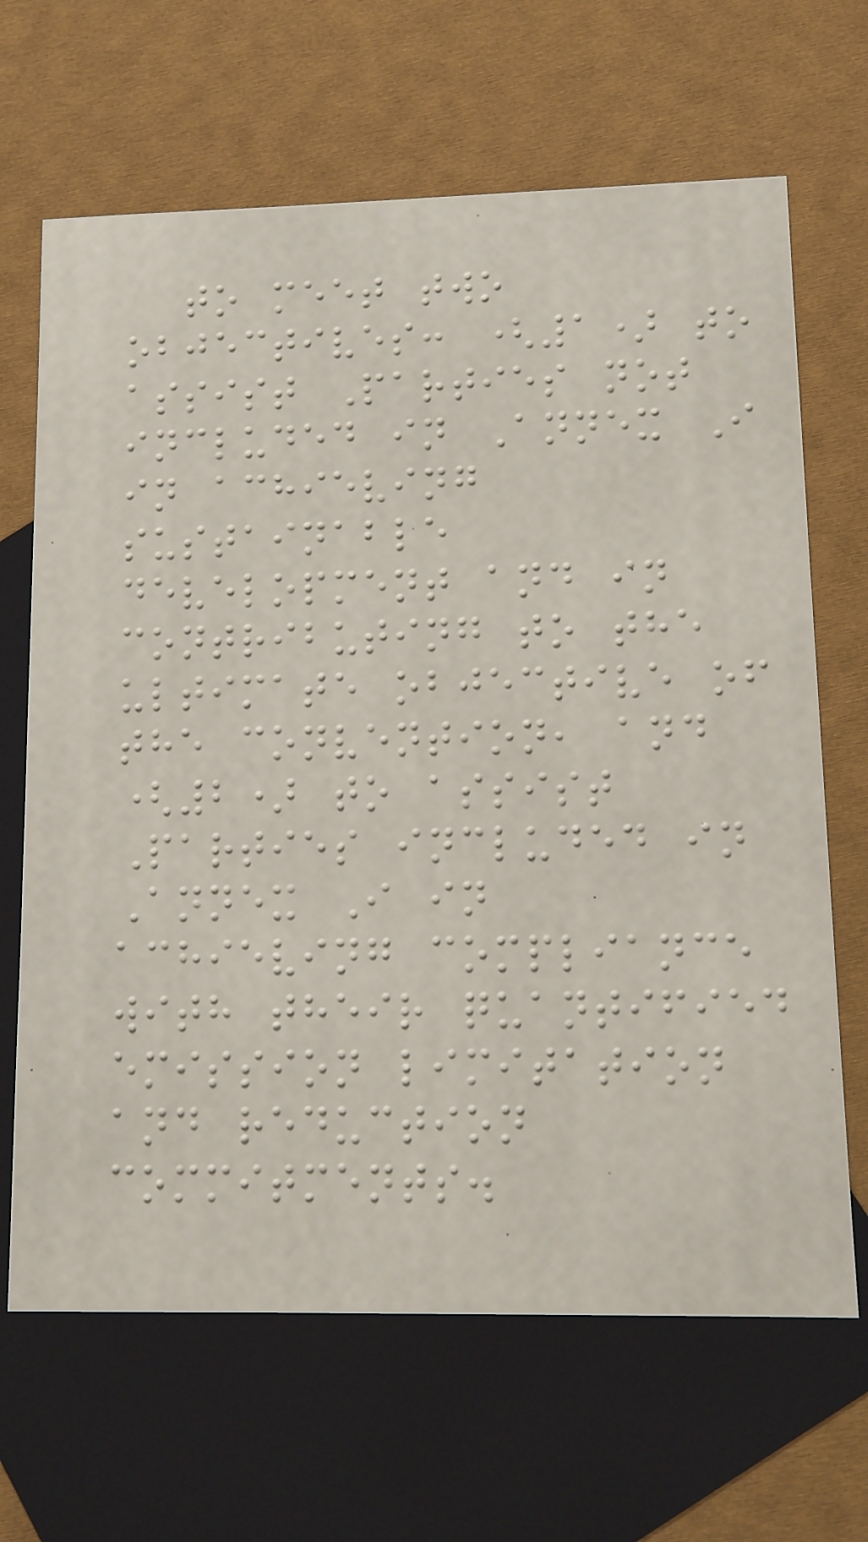to meet two
objectives: (1) to
assist Parties not
included in Annex I
in achieving
sustainable
development and in
contributing to the
ultimate objective of
the convention, and
(2) to assist
Parties included in
Annex I in
achieving compliance
with their quantified
emission limitation
and reduction
commitments.
